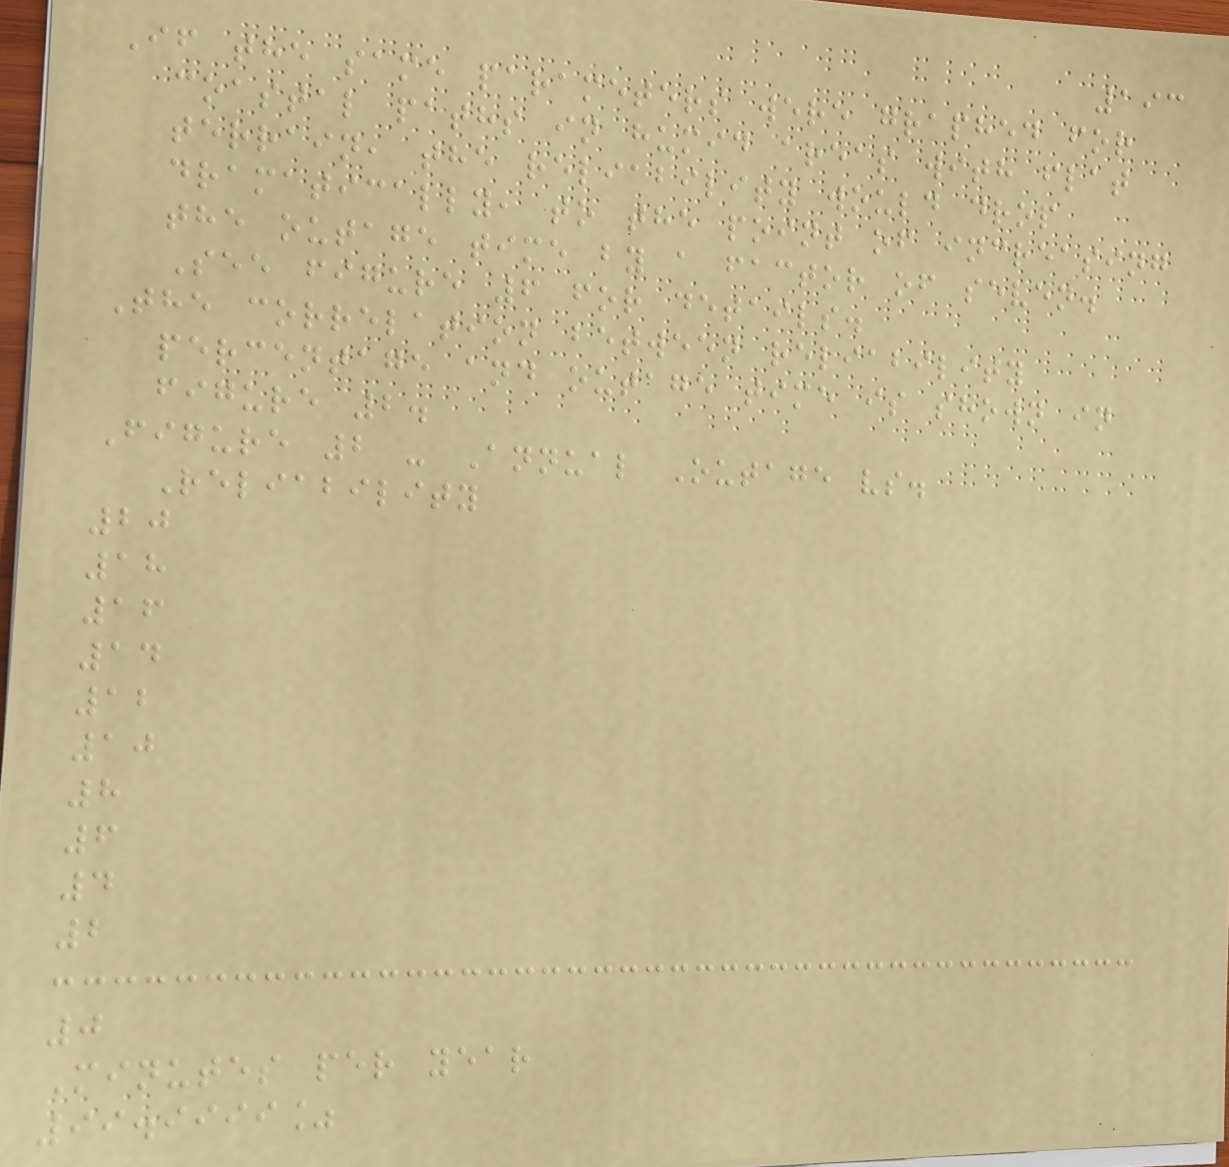193
If the same parameters were graphed for
coastal paths in humid areas with flat
terrain, the reliability would drop
dramatically, to the point of increasing
the outage time by a factor of seven.
See figure 6 for details.
The correlation between reliability
percentage and outage time is shown in
figure 2.
Figure 2 - Annual Outage vs.
Reliability
20
18
16
14
12
10
8
6
4
2
0
Minutes per year
99.9999%
